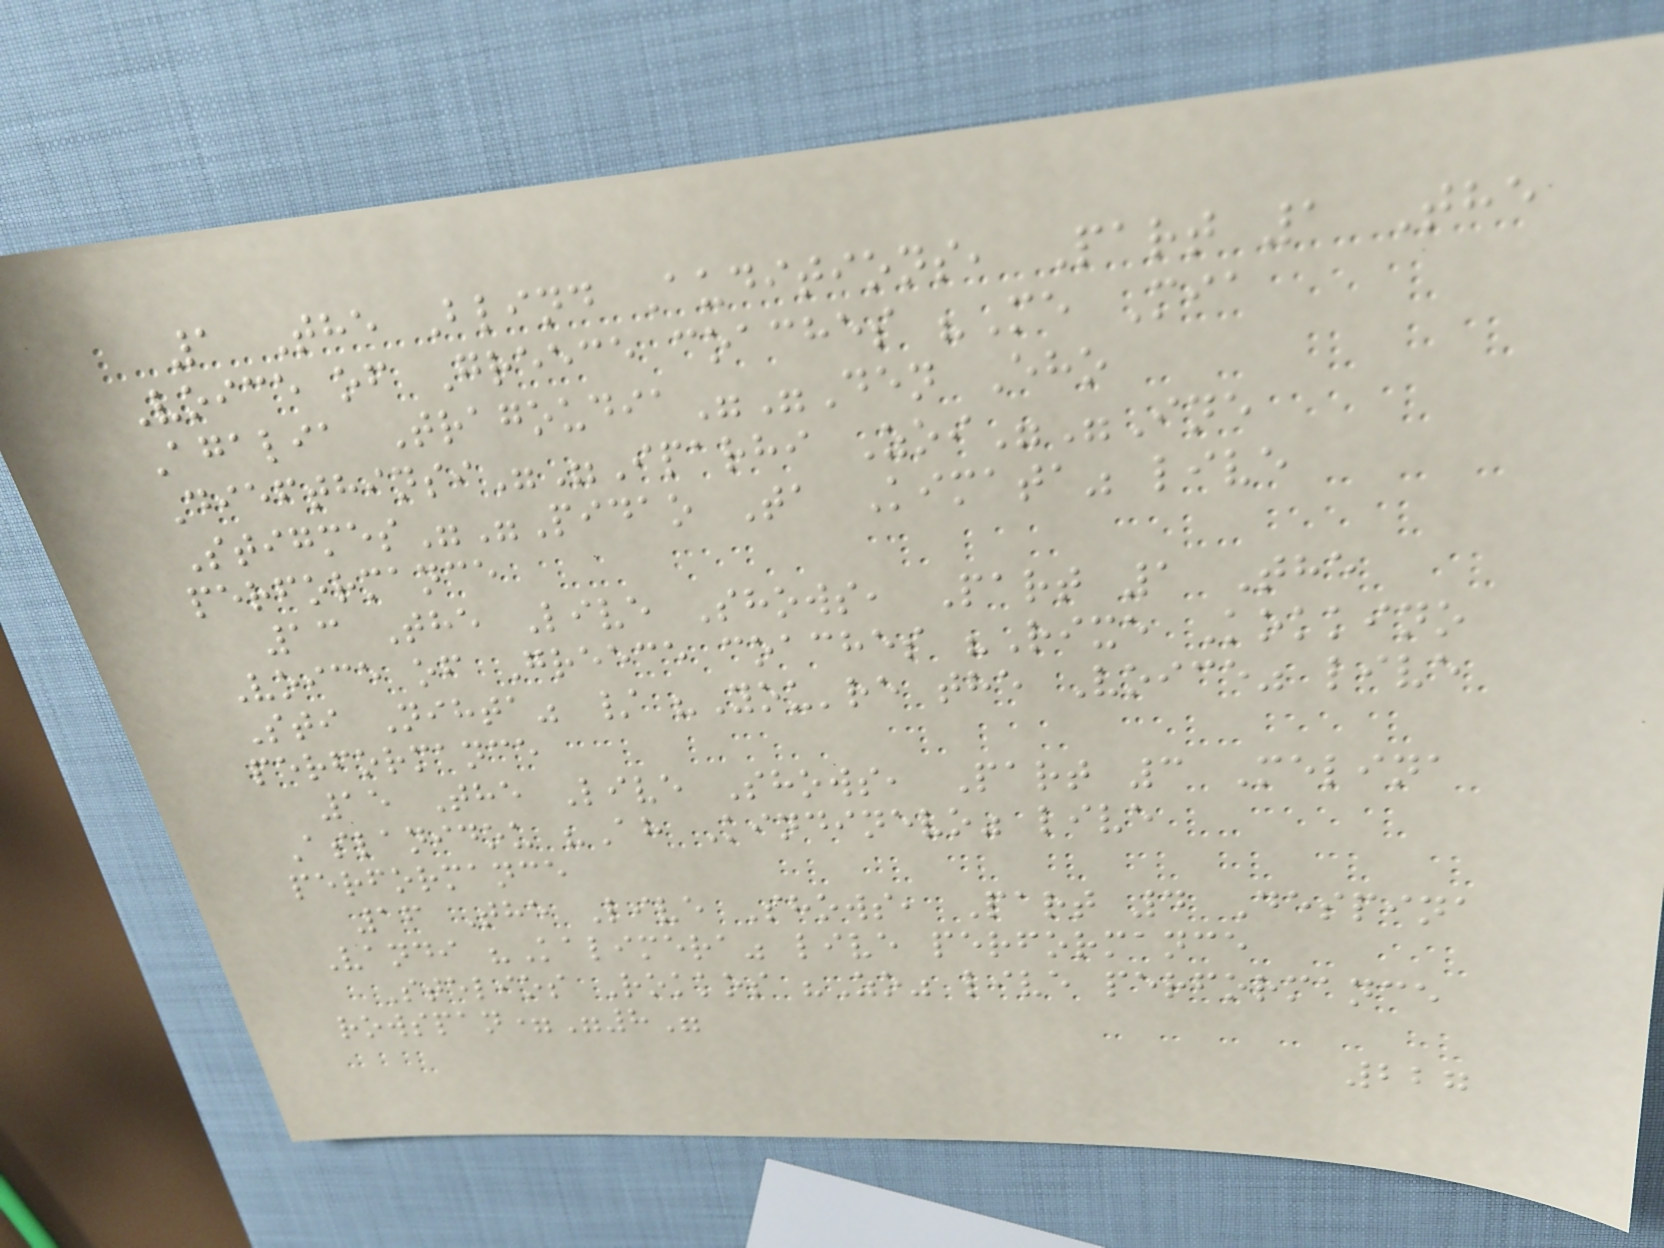1 The Blind Auditions, Part 1 The
Voice of Greece coaches "Me Mia
Agalia Tragoudia""Den Eho
Diefthinsi""Iparhi Zoi""Ine
Stigmes""Pidao Ta Kimata" live
performance
13 The Live Shows, Part 1 The
Voice of Greece coaches "Rixe Kokkino
Sti Nihta" / "You're the Voice" live
performance
15 The Live Shows, Part 3 Melina
Aslanidou "Ah Kindinevo" live
performance
16 The Live Shows, Part 4 Despina
Vandi "Kalimera" live performance
Stelios Rokkos "Zo" live performance
rowspan="8"
227
